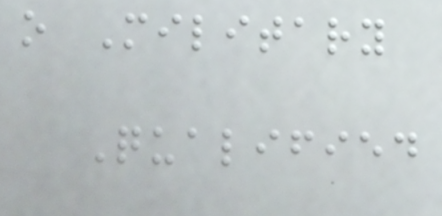o Military
Qualified
